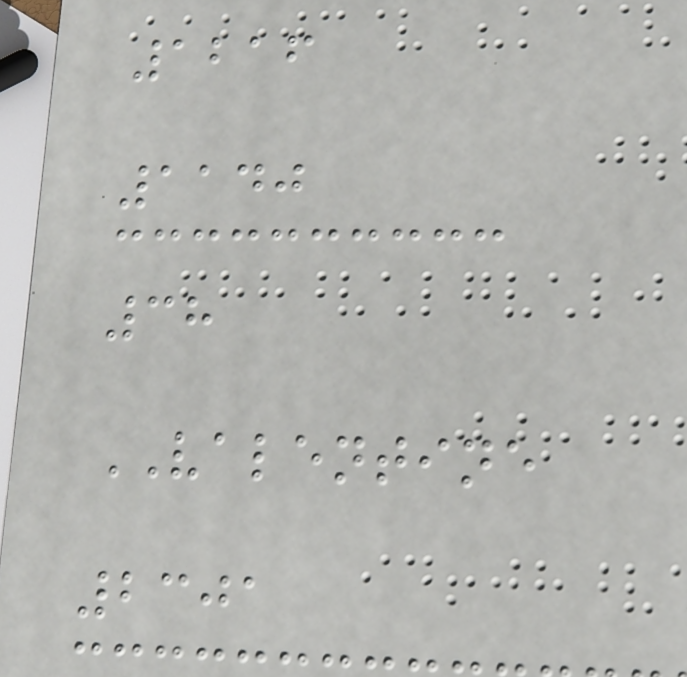1216
1140
38
VALENTINE
2301
